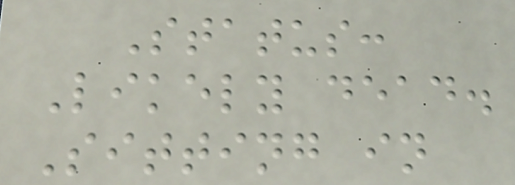Status:
Likely dead.
Sitting in
